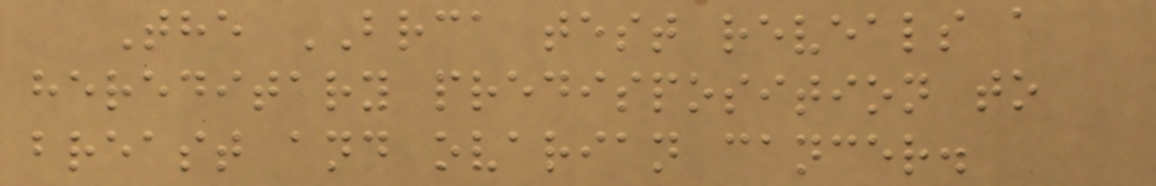The BRCA test reveals a
hereditary predisposition to
breast and ovarian cancer.
